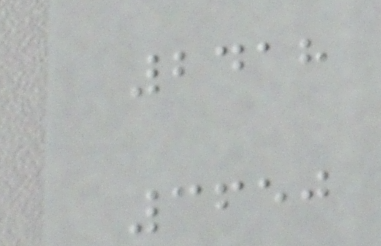2418
3650
